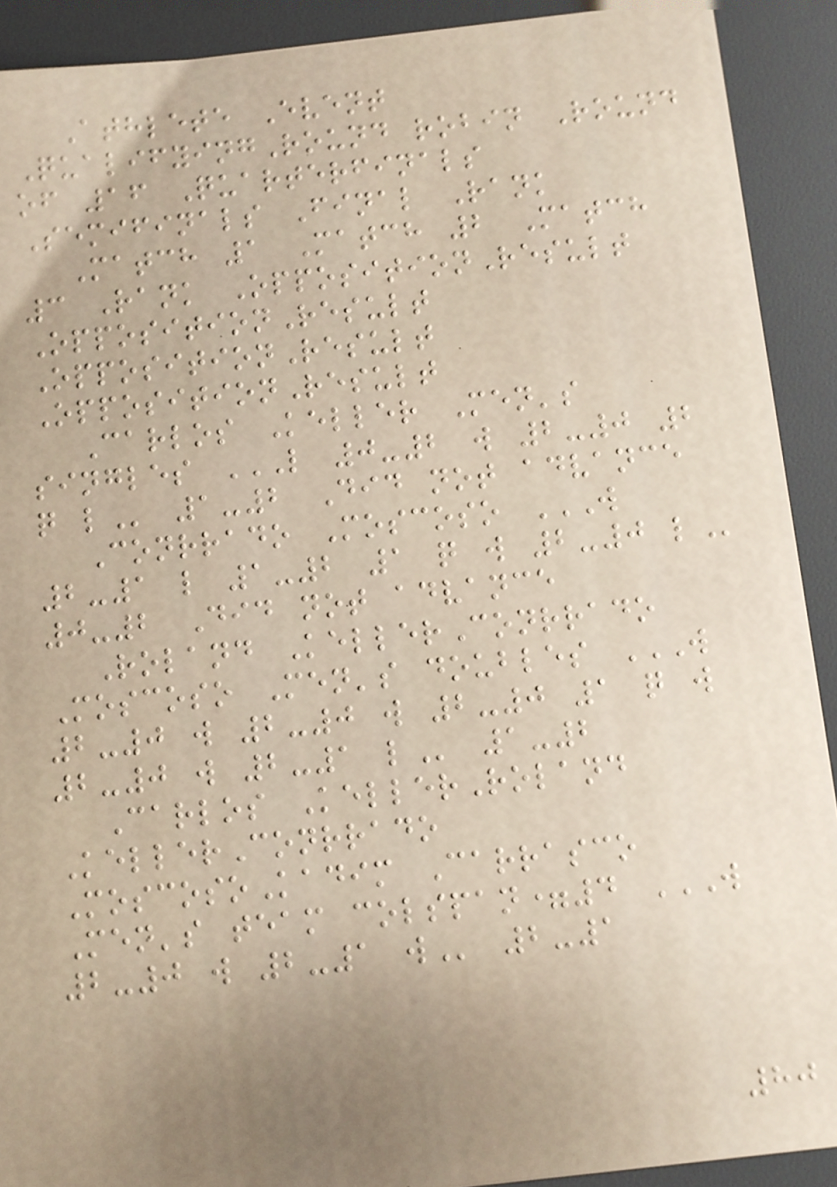Athlete Event
QualifyingRound robin Round
of 16 Quarterfinals
Semifinals Final Rank
Match 1 Match 2 Match
3 Rank OppositionResult
OppositionResult
OppositionResult
OppositionResult
Carlos Keller Men's
singles L 0-2 W 2-0 2
Q L 1-2 Did not advance
Conrrado Moscoso W
2-1 L 1-2 1 Q W 2-0 L
0-2 Did not advance
Roland KellerConrrado
Moscoso Men's doubles W
2-0 W 2-0 W 2-0 1 Q W
2-0 W 2-1 L 1-2
Carlos KellerRoland
KellerConrrado
MoscosoKadim Carrasco
Men's team colspan=4 W
2-0 W 2-1 W 2-1
80
